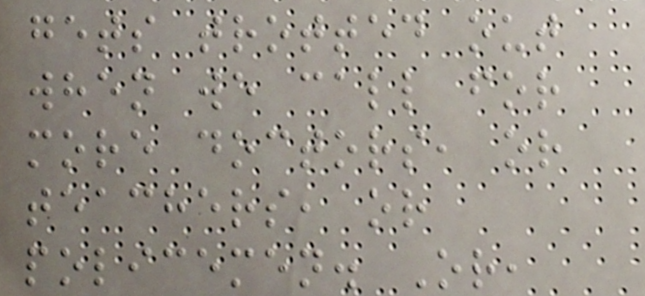gets trotted out
when we call for
more doctors, or
teachers, or
policemen. Or,
